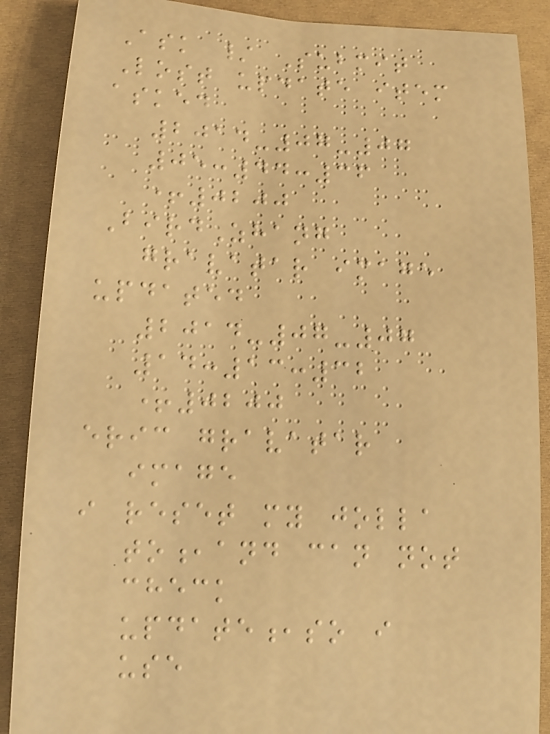Ask / Submit
Lost update item
asked
2014-07-07
05:44:36
+0200
BirdZhang
gravatar image
updated
2014-07-07
14:13:32
+0200
eric gravatar
image
i reset my jolla
to,and can not
check
update,so i
use
